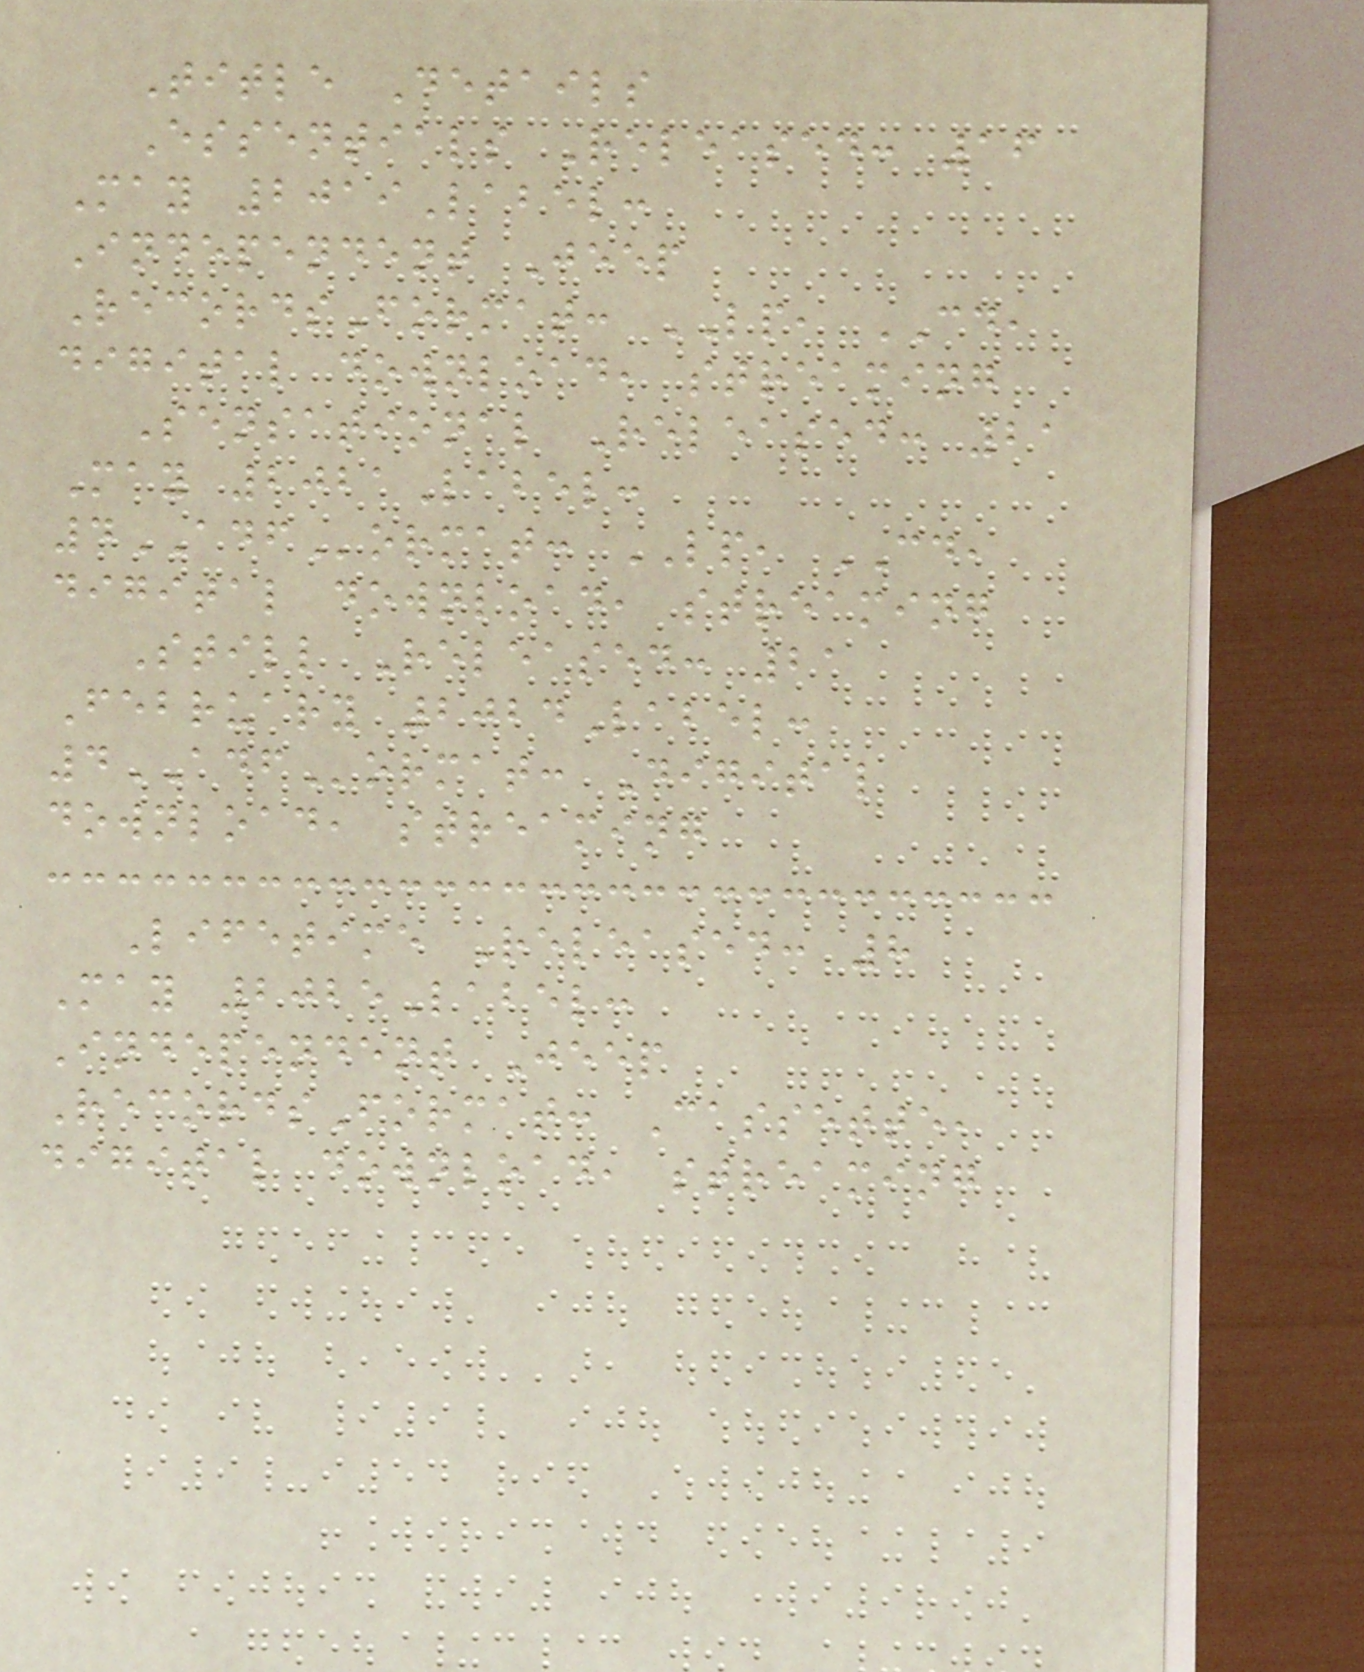Title Details
Essentials Released: 16
May 2019Label:
Independent Jeep
RecordsFormat: LP, CD,
digital download, streaming
Sensational Released: 21
May 2021Label:
4ADFormat: LP, CD,
digital download, streaming
Still Released: 21
February 2024Label:
4ADFormat: Digital
download, streaming
Lifetime Released: 8
May 2025Label:
Independent Jeep
RecordsFormat: Cassette,
digital download, streaming
